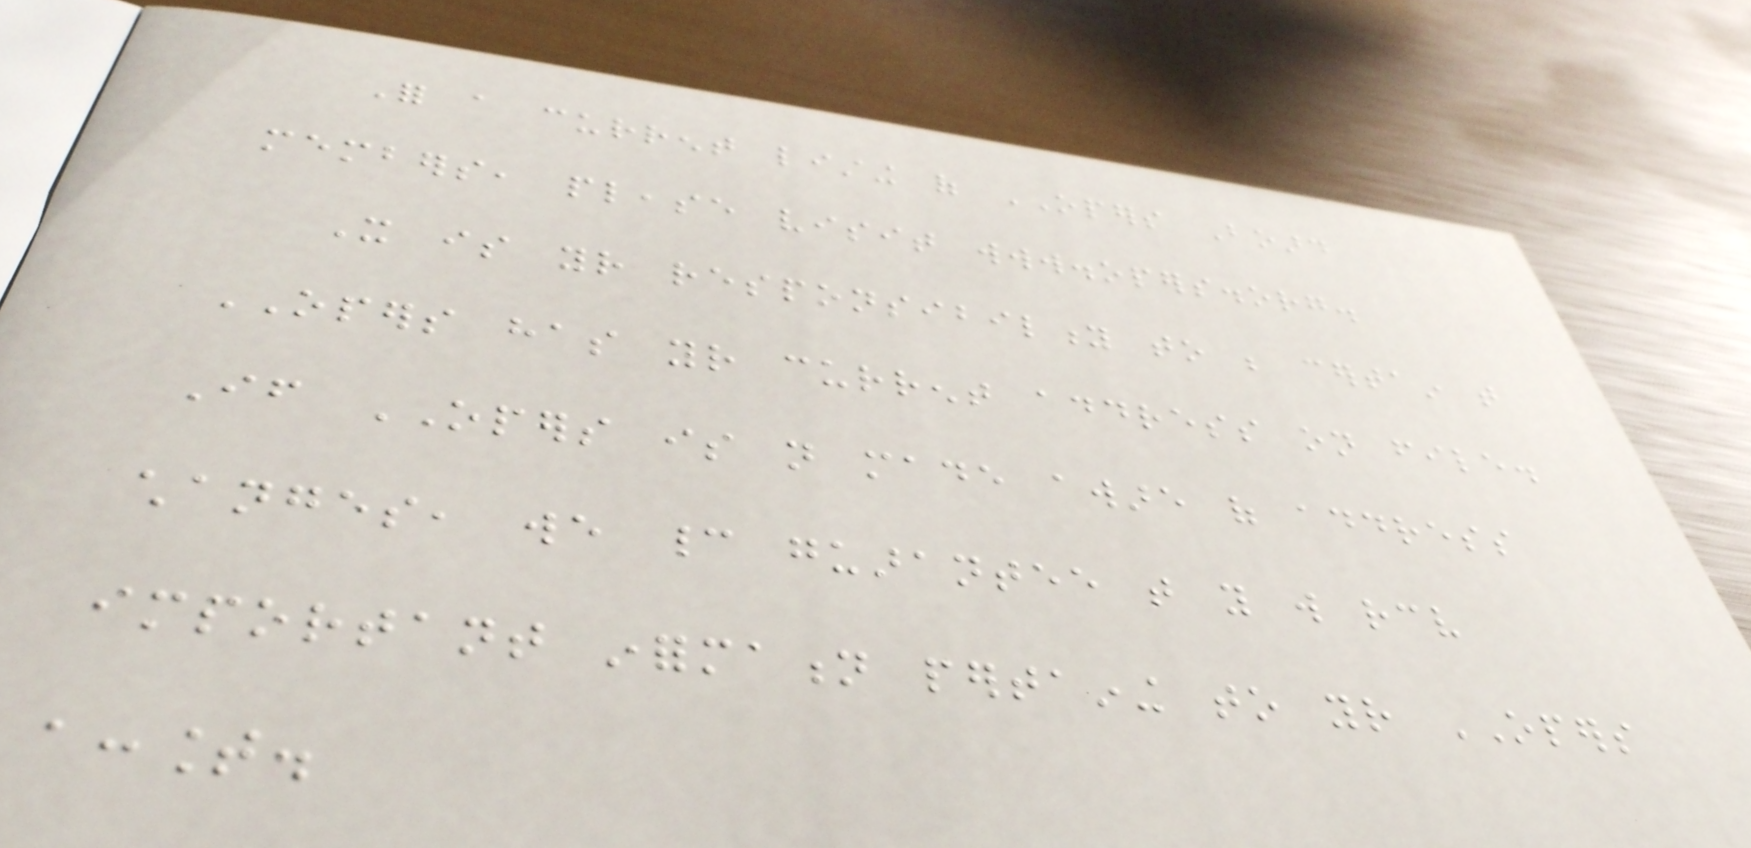For a current listing of OPERS Board
members, please visit www.opers.org.
It is your responsibility to be certain that
OPERS has your current address on file.
If OPERS is not made aware of address
changes, we cannot guarantee that you will receive
important information pertaining to your OPERS
account.
